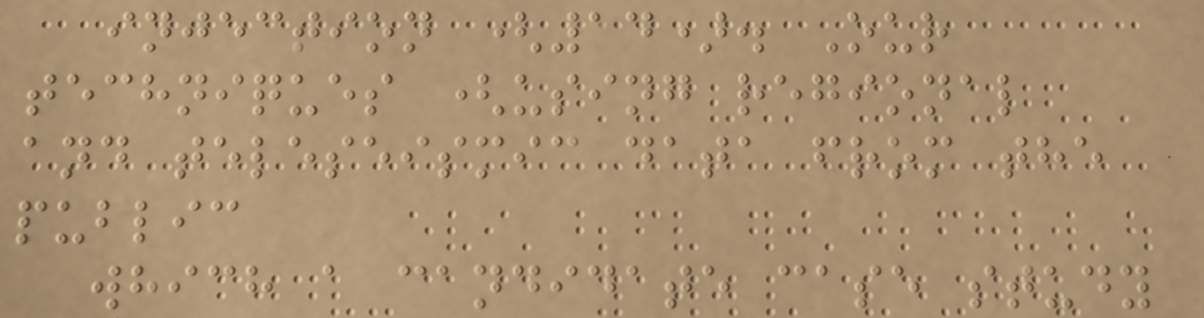injection (14). Our
techniques (using regional
and teleseismic data from the
public
which a candidate case study
